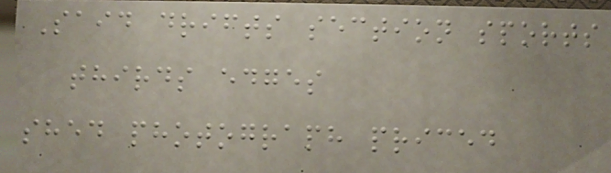Said drifts section sports
thirds edges
shed photograph priced
